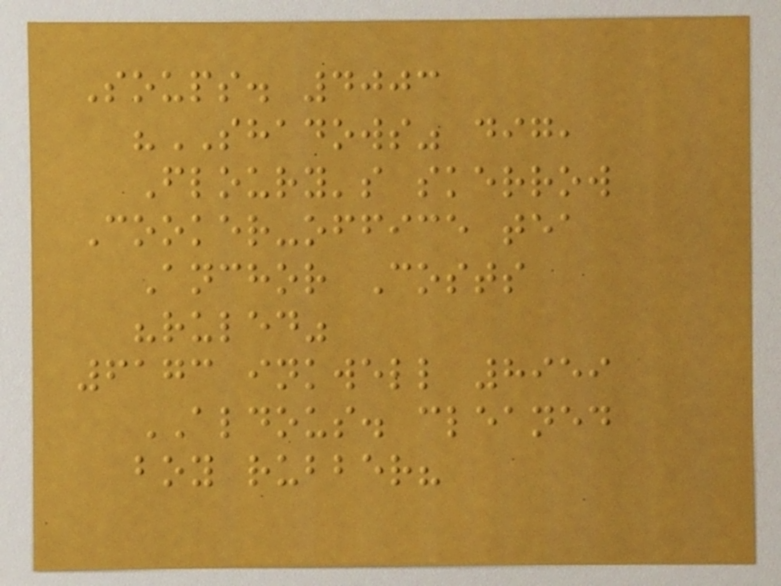Soups. 4003
"SHADOWS" dig,
Floury's skerrow
Cooker-office tea
Anchor Costs
"ruled"
6173 inkwell 8959
ALDOUS. cleaned
boy rubber?
